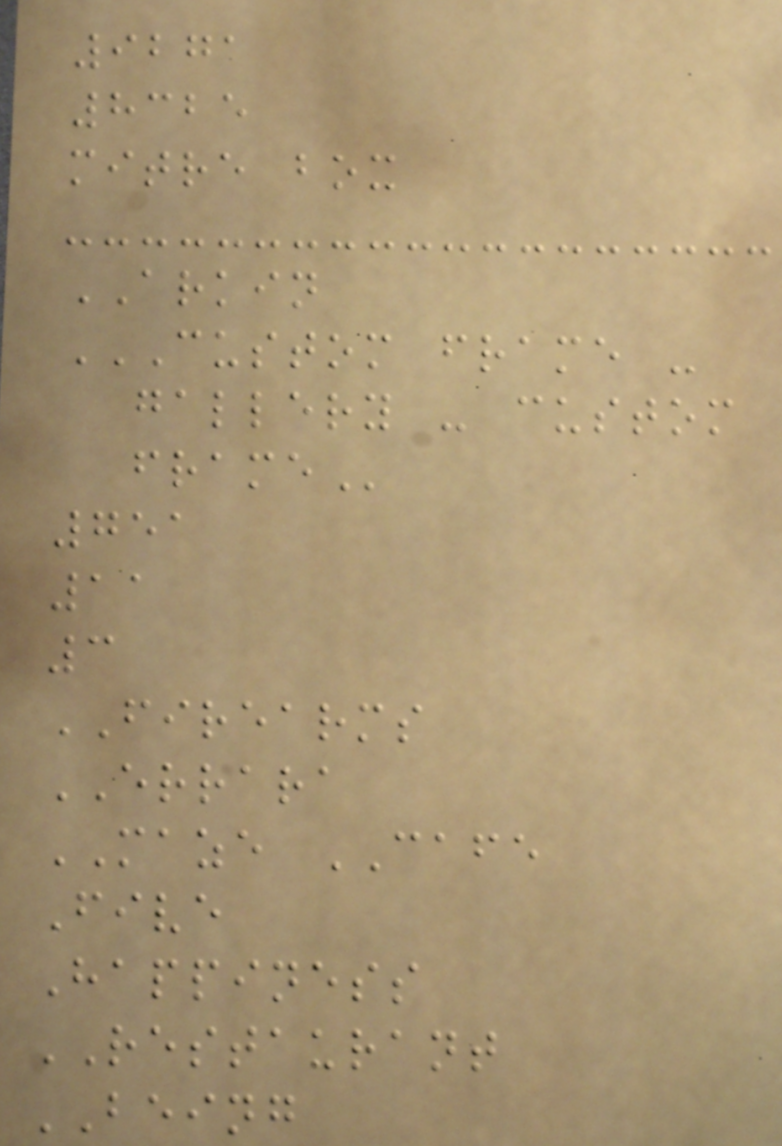9271
8325
mitre box
ARKIN
CUSTOM FRAME -
GALLERY - CUSTOM
FRAME
751
11
3
FIREARMS
ERRARA
MAZE CAFE
Five
Happiness
RESTAURANT
BEING
